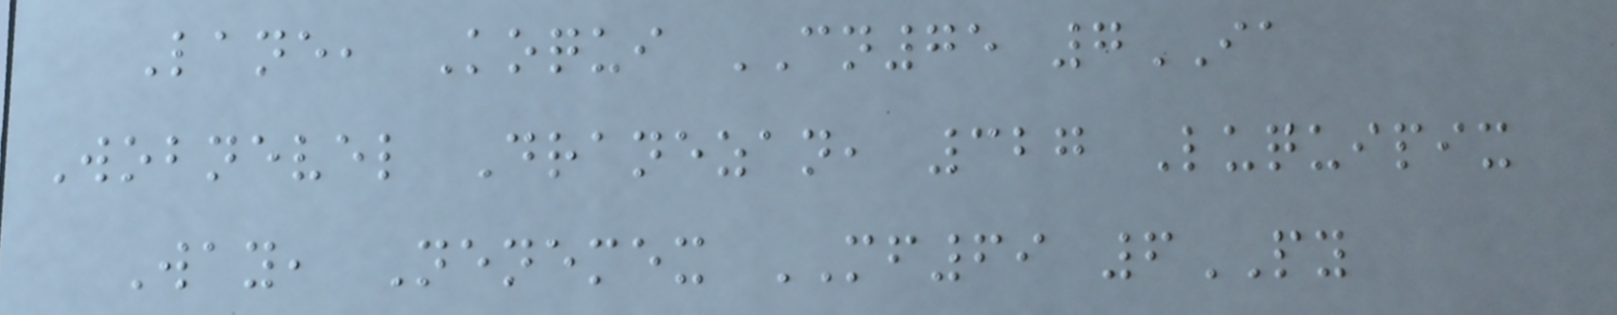Lane, Koqui CN75 7IA
Wobnevel Dranezan, 327 Luquipix
Way, Nenemex MF69 6PY
